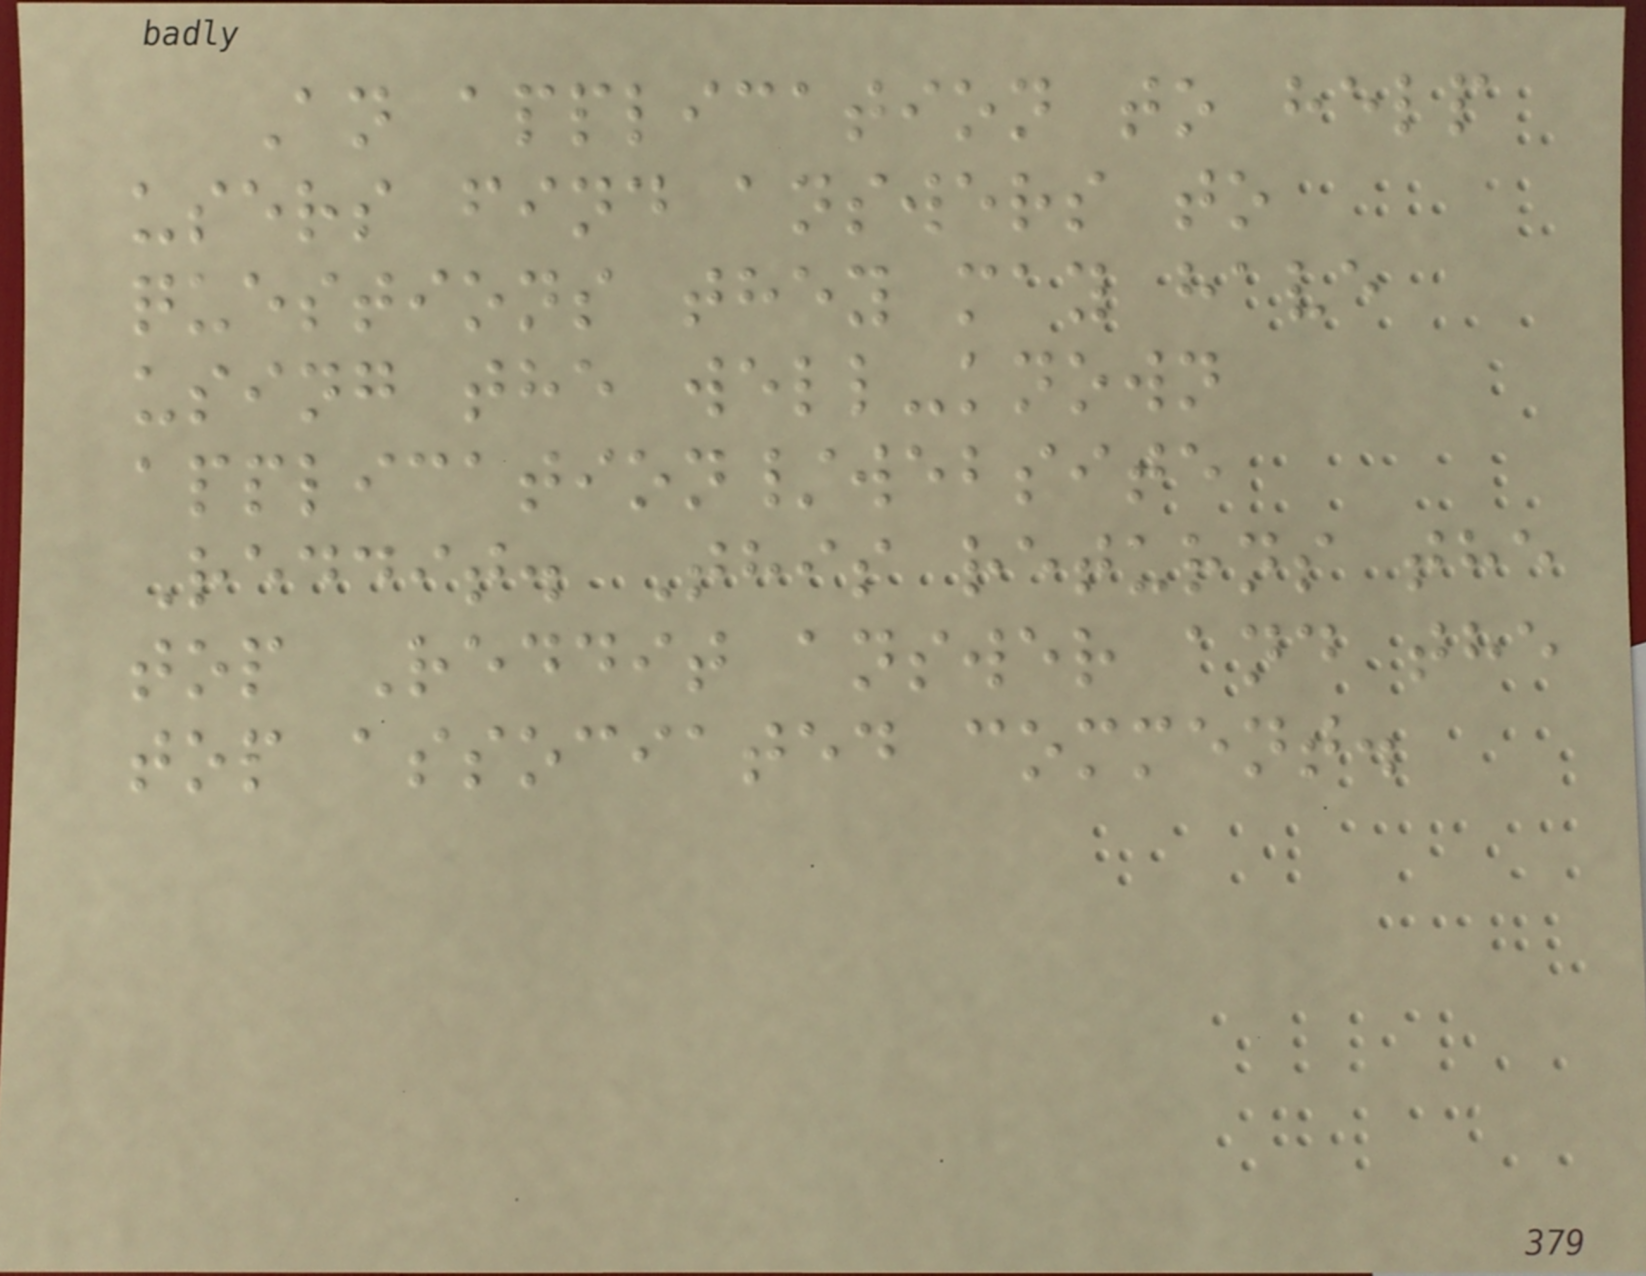An application to help
users find answers to
questions they may have
using the well-known
application/website
Reddit. This returns the
top Reddit answer and the
top associated comment.
